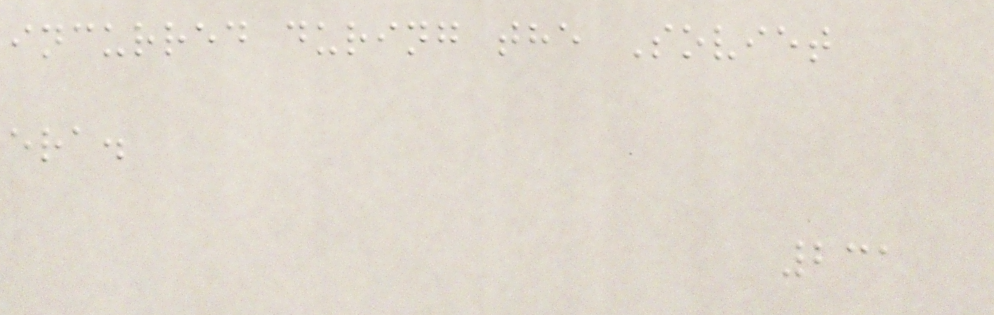incurred during the Soviet
era.
231
